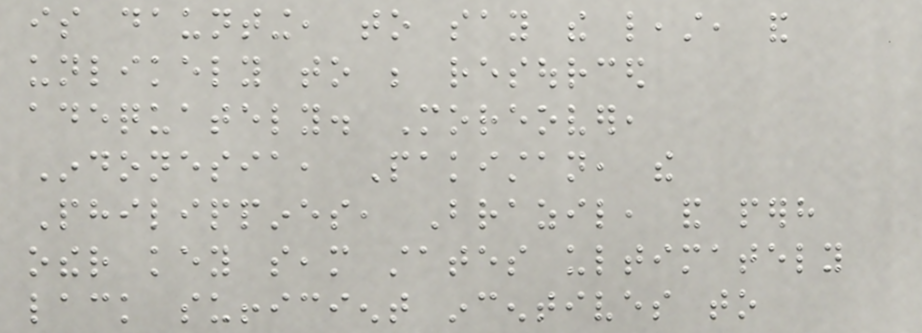is daunting, to say the least, and
unlikely to be resourced
adequately. Moreover,
Indonesia, Pakistan, the
Philippines, Brazil, and perhaps
other key seam states ultimately
lack sufficient incentives to
